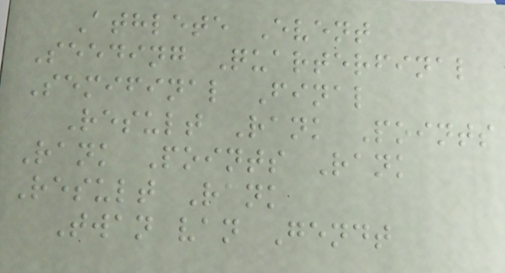Athlete Event
Seeding Quarterfinal
Semifinal Final
Result Rank Points
Rank Points Rank
Result Rank
Twan van Gendt
